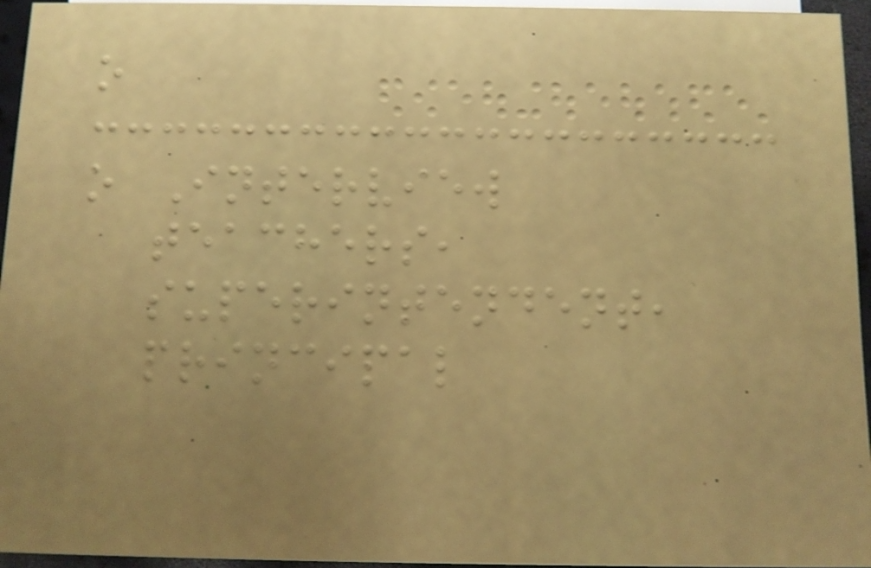o
o Interview
teachers,
superintendent,
principal
